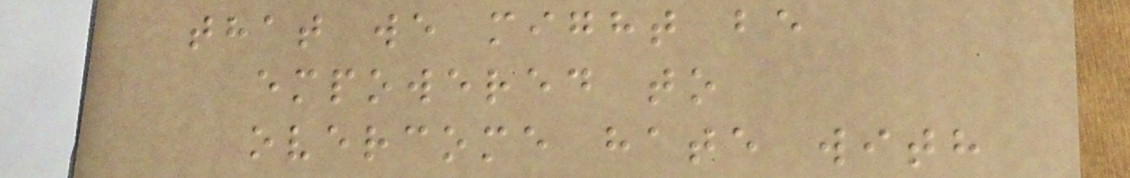that we might be
empowered to
overcome hate with
